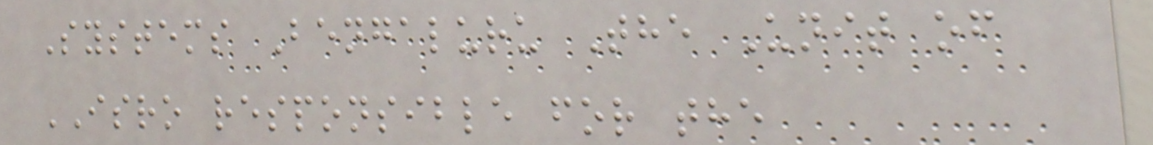Systems Bengaluru The Unit of
ISRO responsible for the
